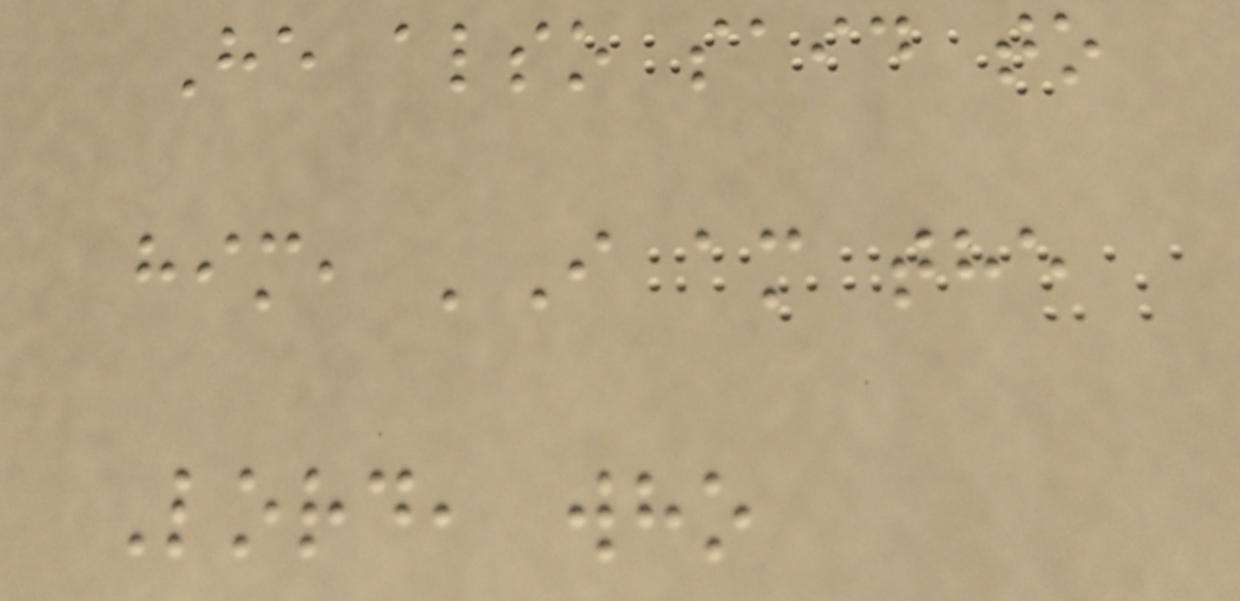He also said to
him, 'I am the
Lord, who
